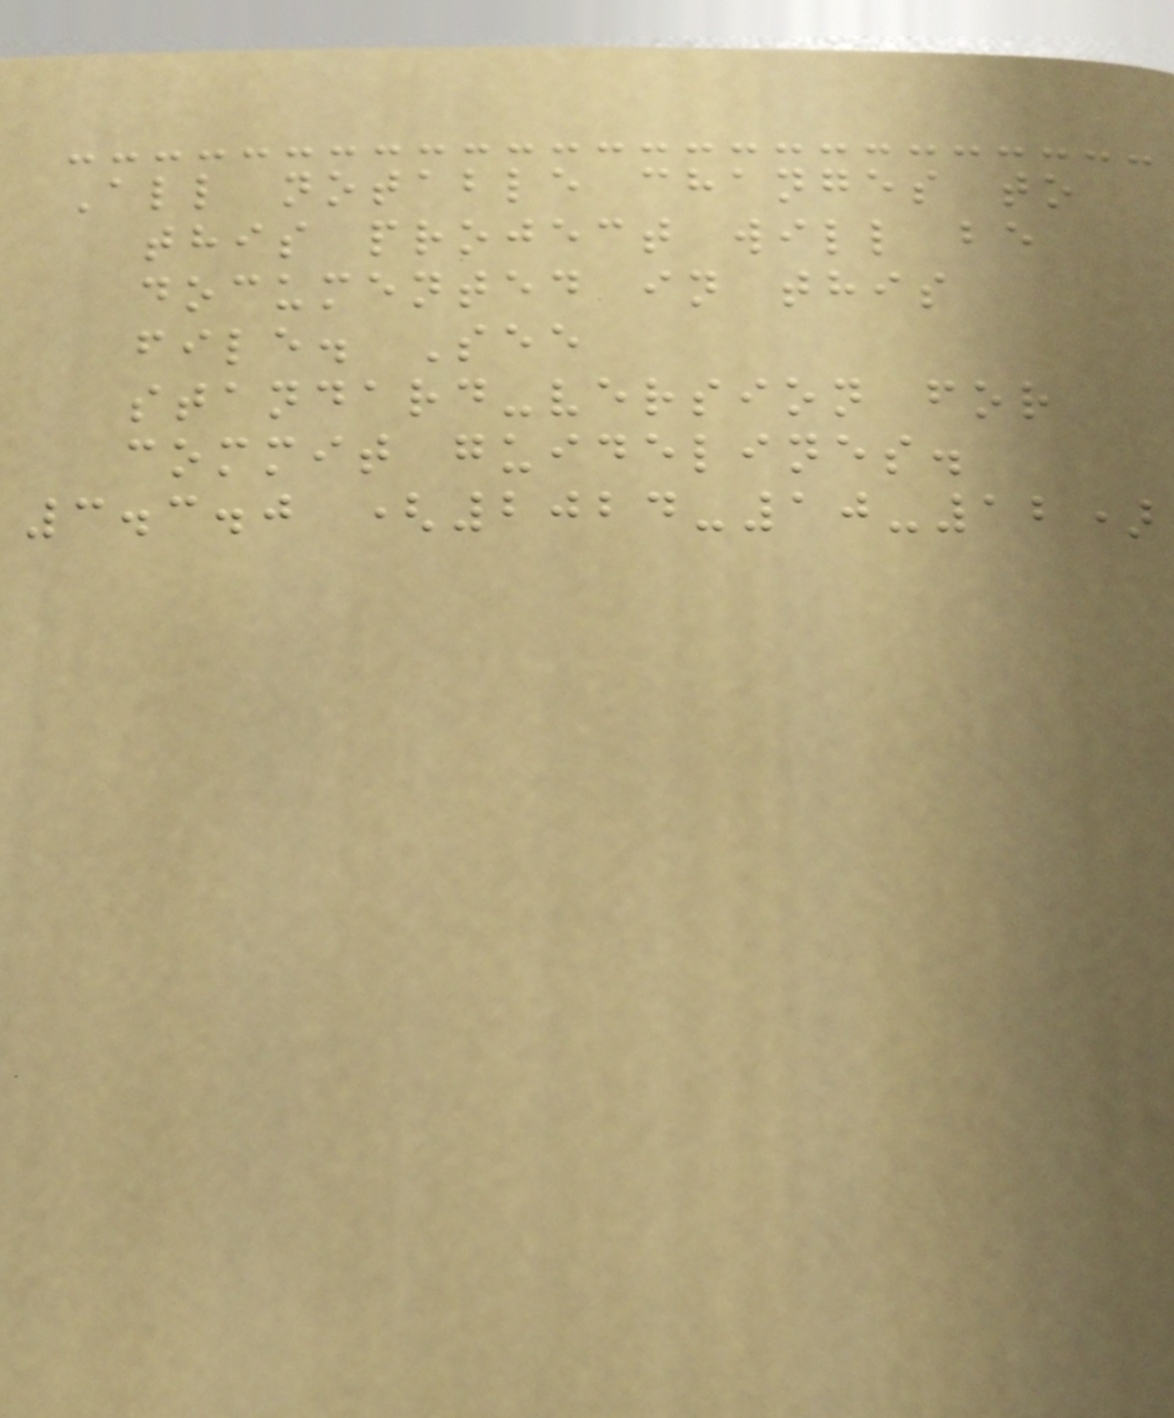All notable changes to
this project will be
documented in this
file. See
standard-version for
commit guidelines.
3.3.0 (2024-10-12)
